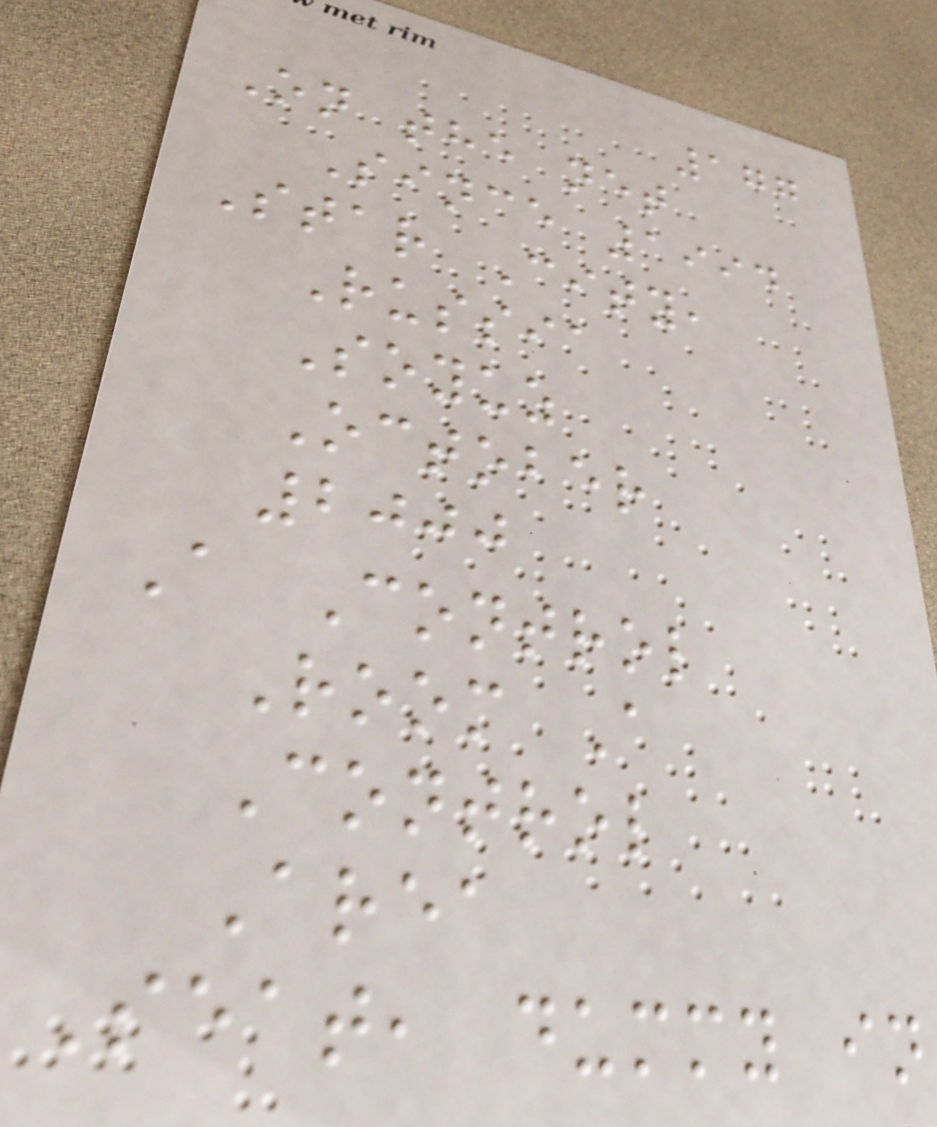177
On the net
Since 1994
Star City,
Russia
Soyuz
October
2000
A Control
Room A
Control
Area
Seat, dummy in
